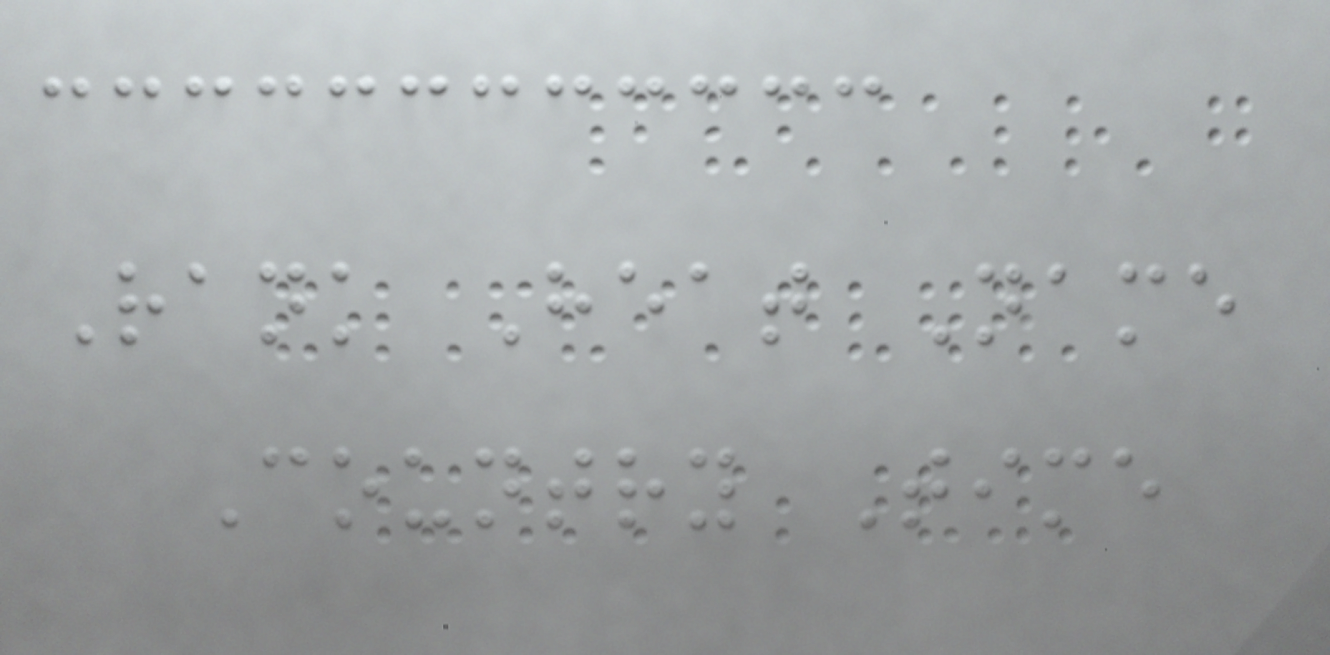Rank Heat Name
Country Time
